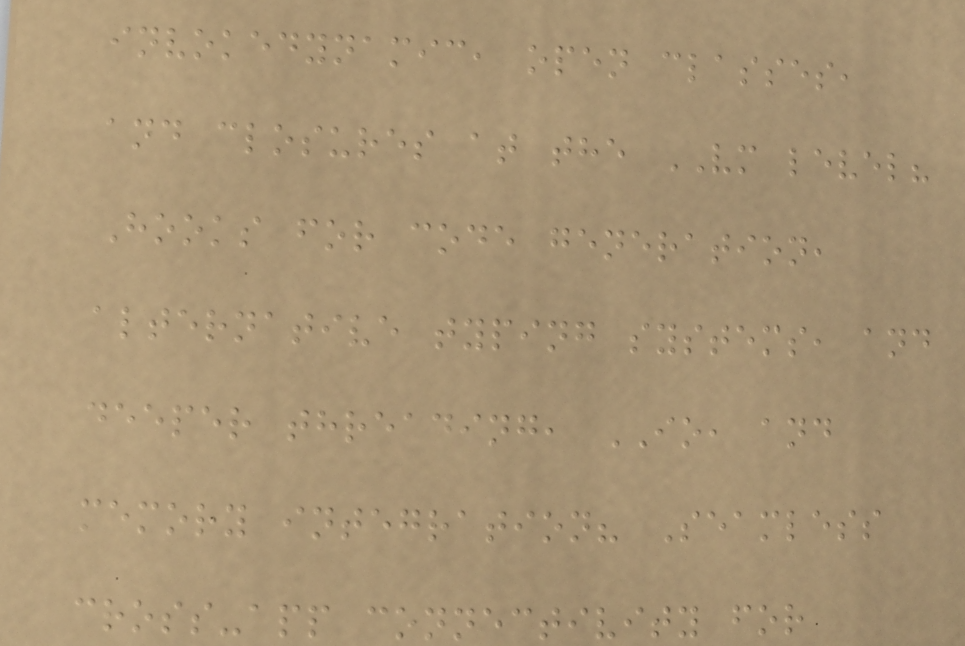invokedynamic, open classes,
and closures at the VM level?
Hooks for code generation,
alternative typing systems, and
deeper threading, IO, and
memory integration? Seamless
cross-app connectivity for
